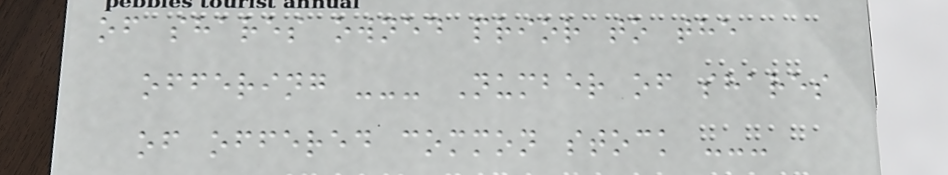of shares owned prior to the
offering --- Number of shares
of offered common stock ---
